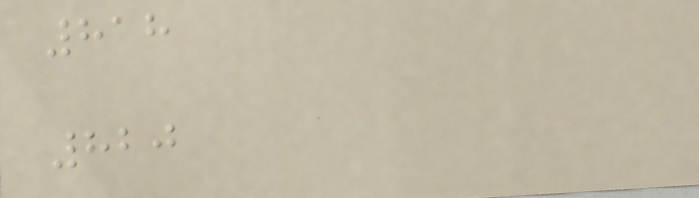818
820
